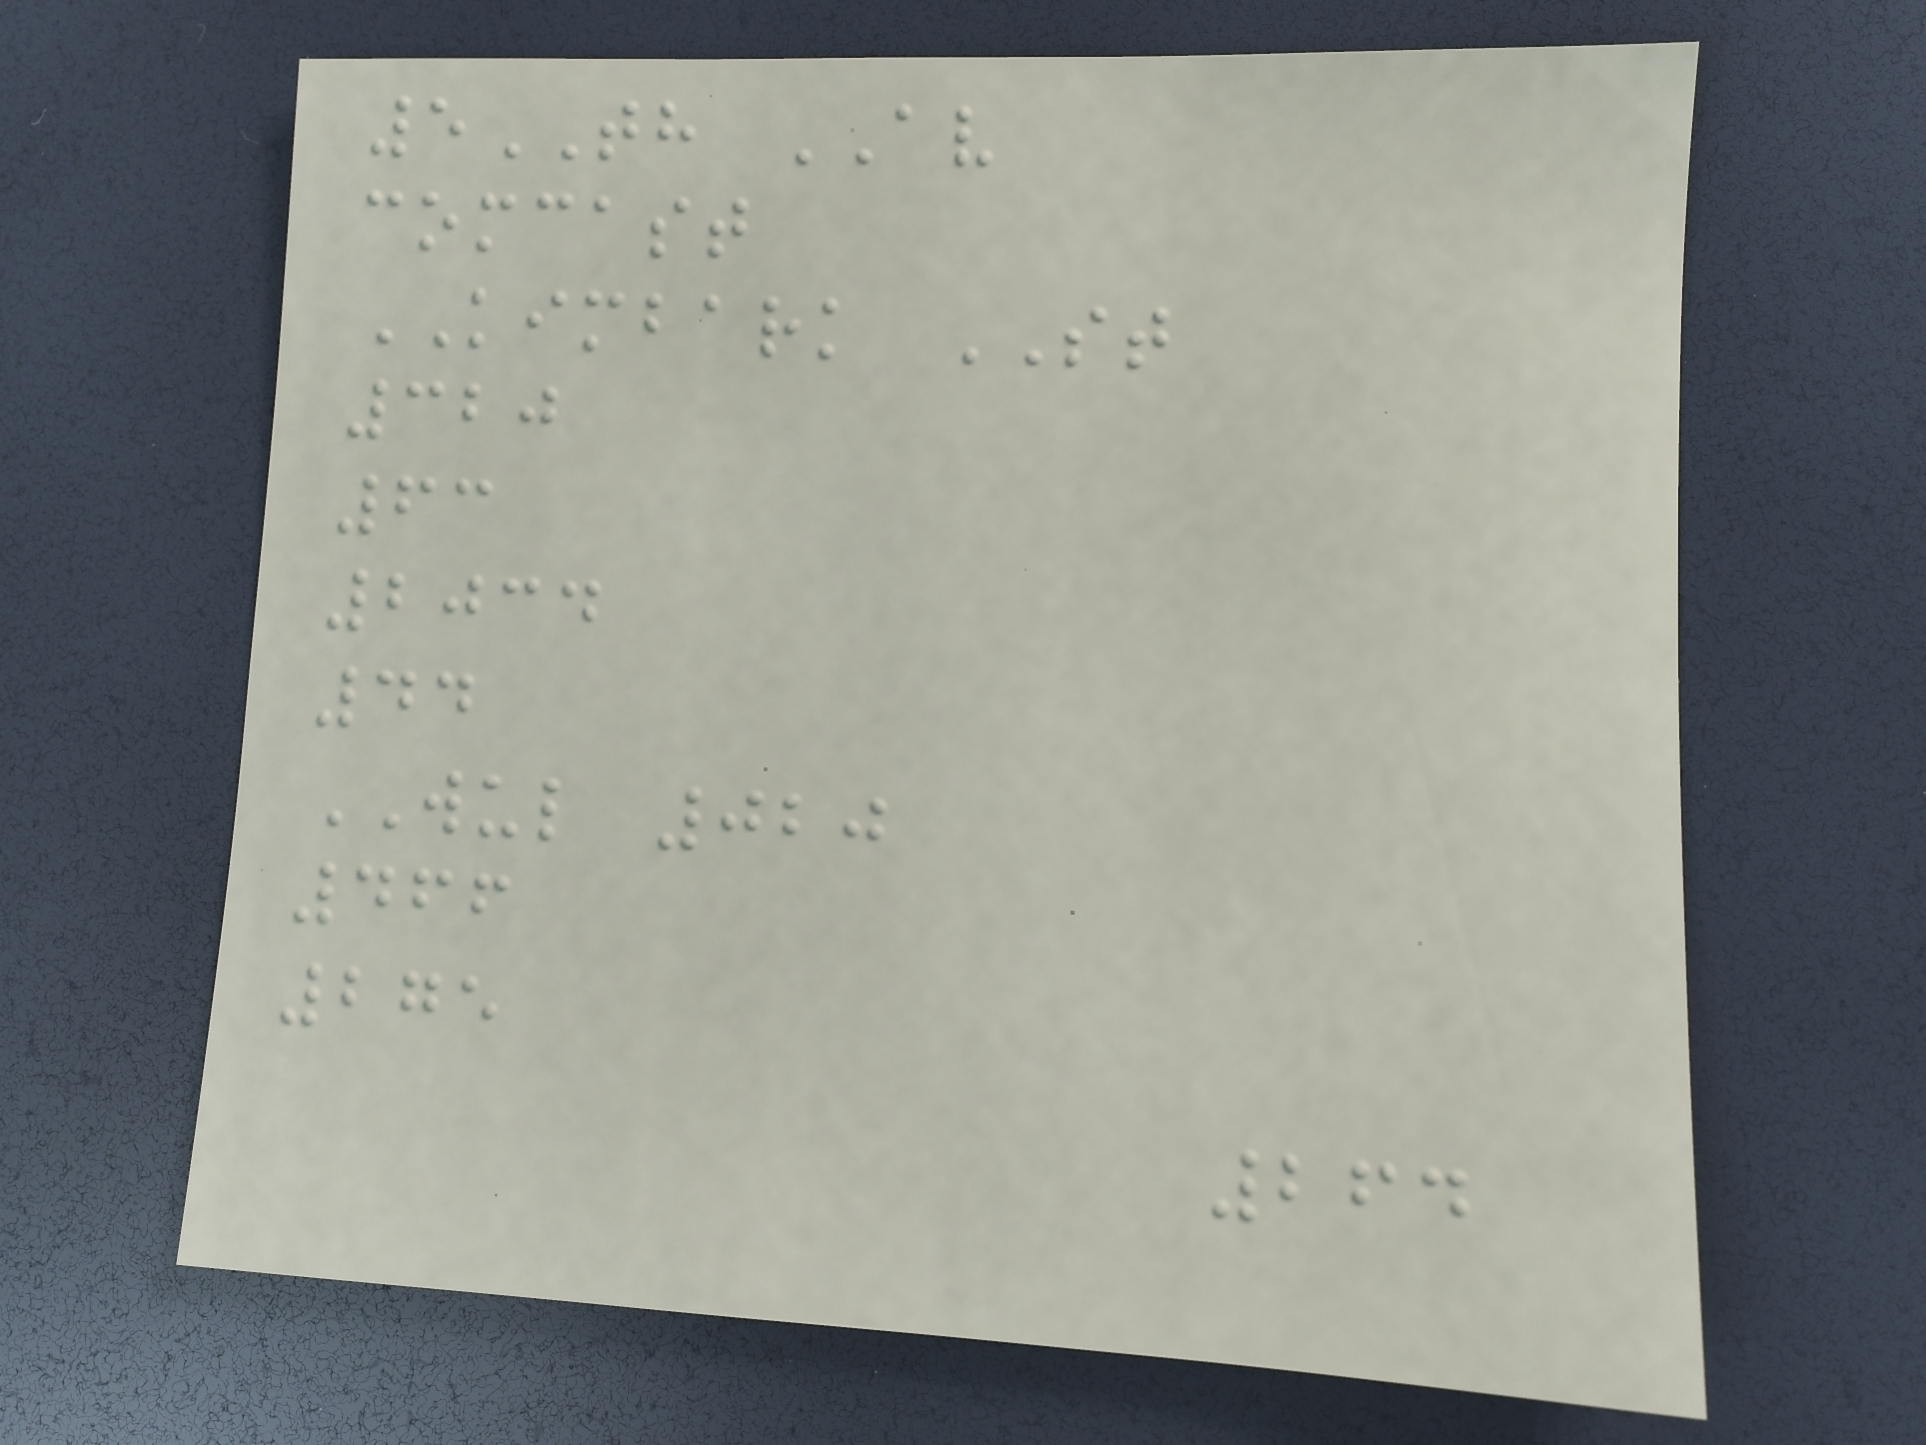5TH AV
comcast
KIMBARK ST
320
63
2034
44
WUL 020
466
275
264
